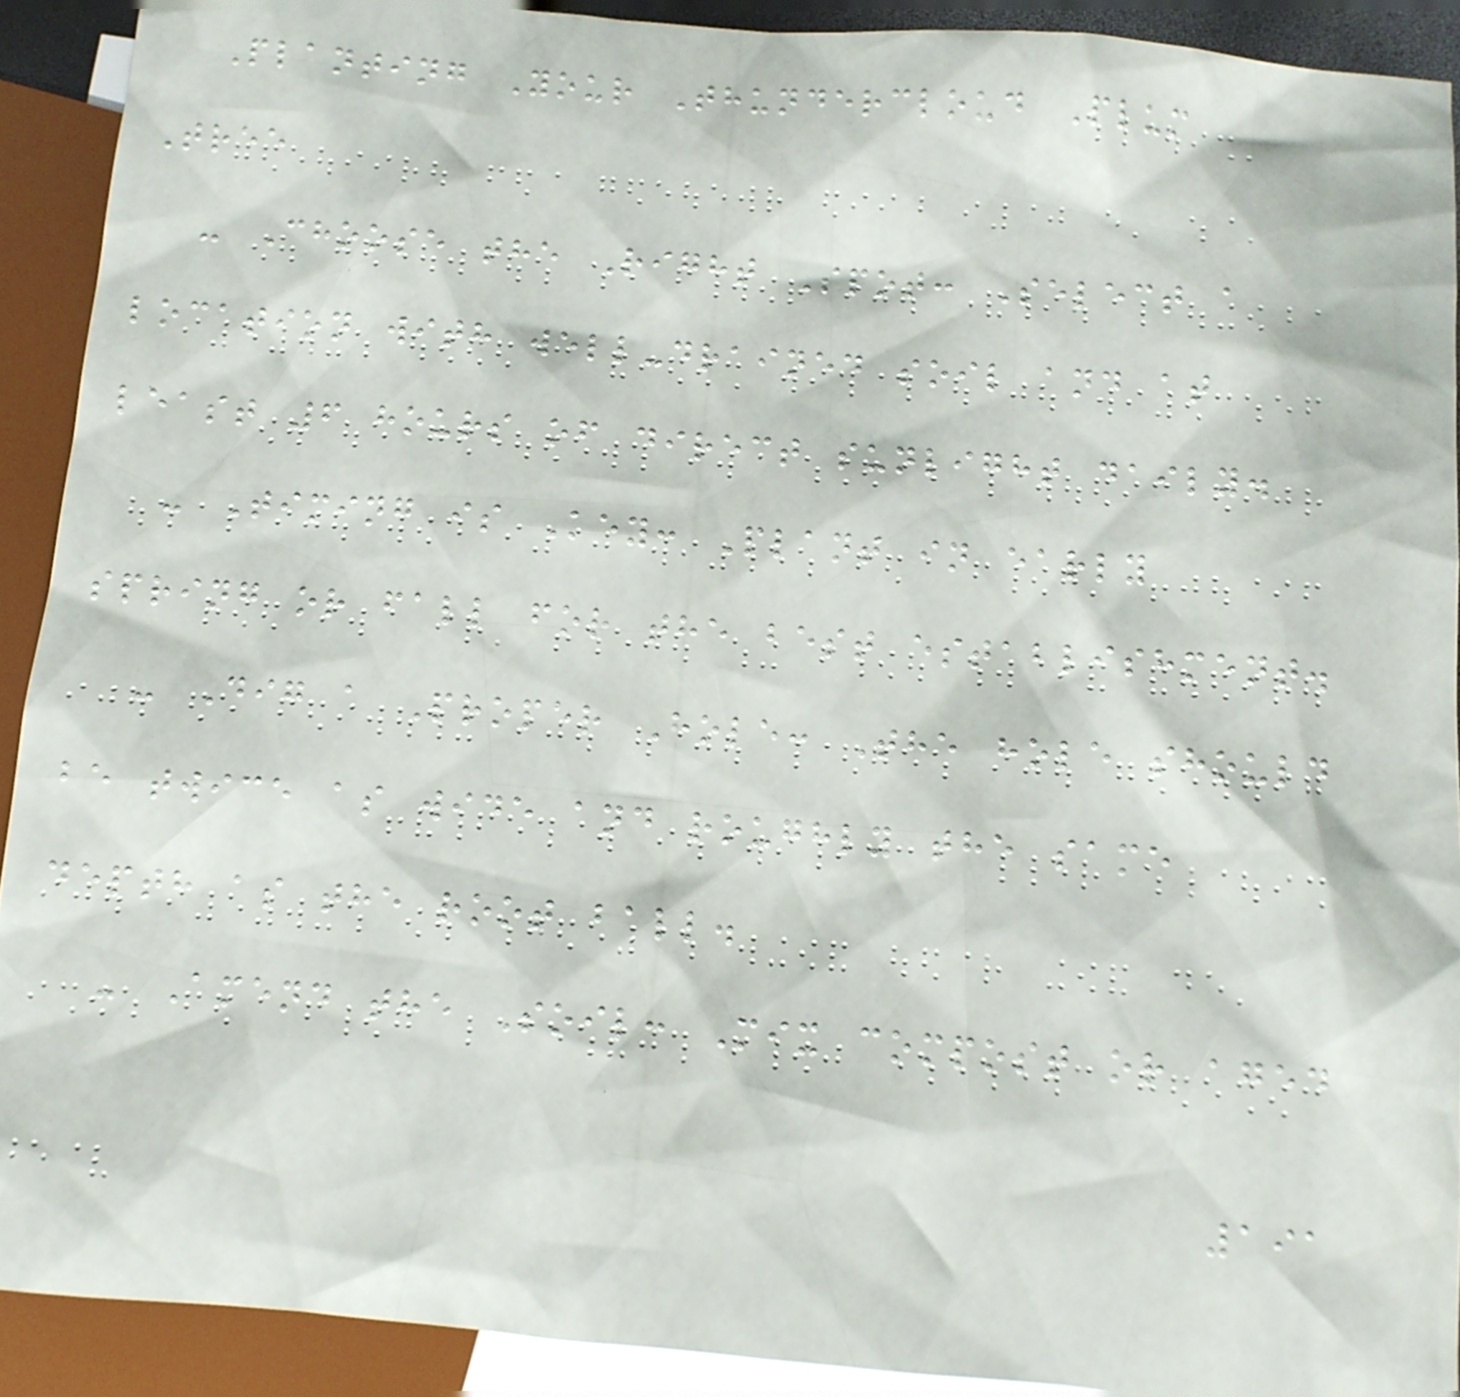Planting Your Thundercloud Plum
Tree
- Choose the Right Spot: Select a
location with well-drained soil and at
least 6 hours of direct sunlight daily.
- Timing is Key: Plant in early
spring or fall for the best establishment.
- Dig a Proper Hole: The hole should
be twice as wide and roughly the same
depth as the root ball.
- Amend the Soil: Mix compost or aged
191
